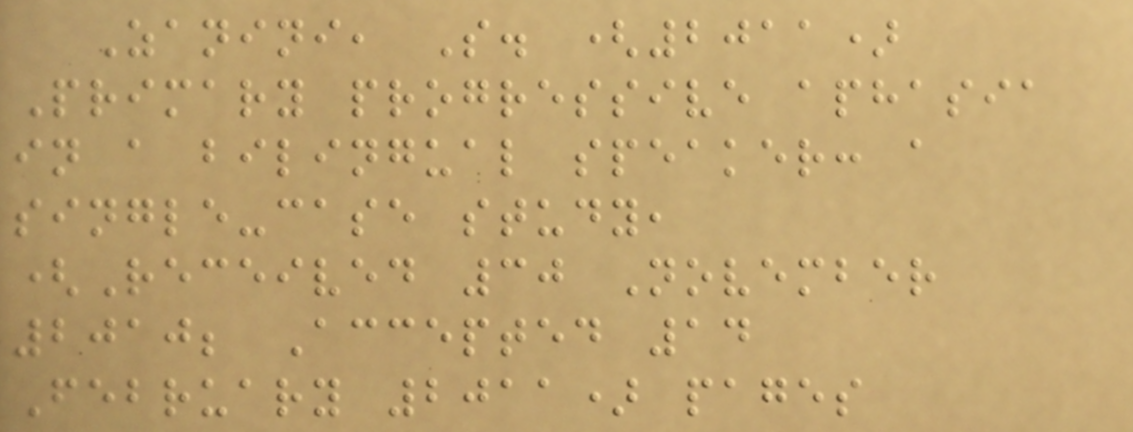Zanini, S. (2011)
Primary progressive aphasia
in a bilingual speaker: a
single-case study,
(Received 30 November
2010; Accepted 14
February 2011) pages
